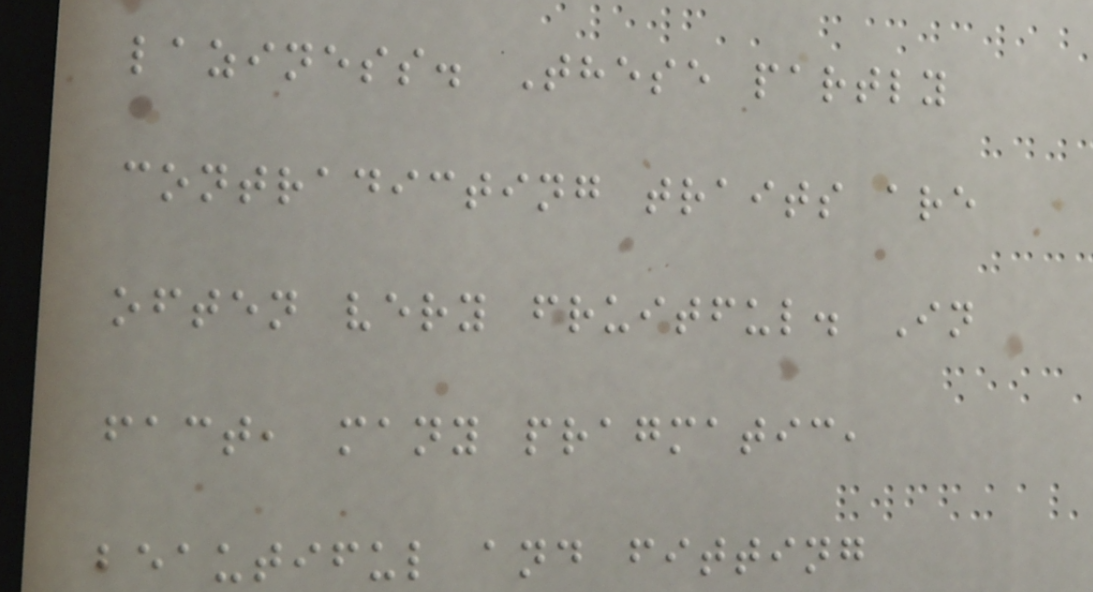laziness. These partly
contradicting traits are
often very fruitful. In
fact, many pragmatic,
beautiful and fitting
